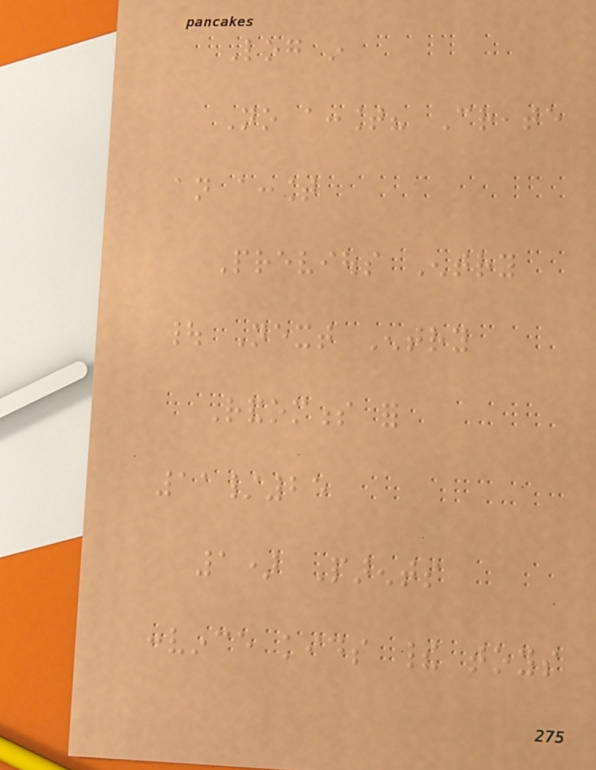Log in
No account? Create
an account
Previous Entry
| Next Entry
Randomness for
11/25
1) Parents
convince kids their toys
